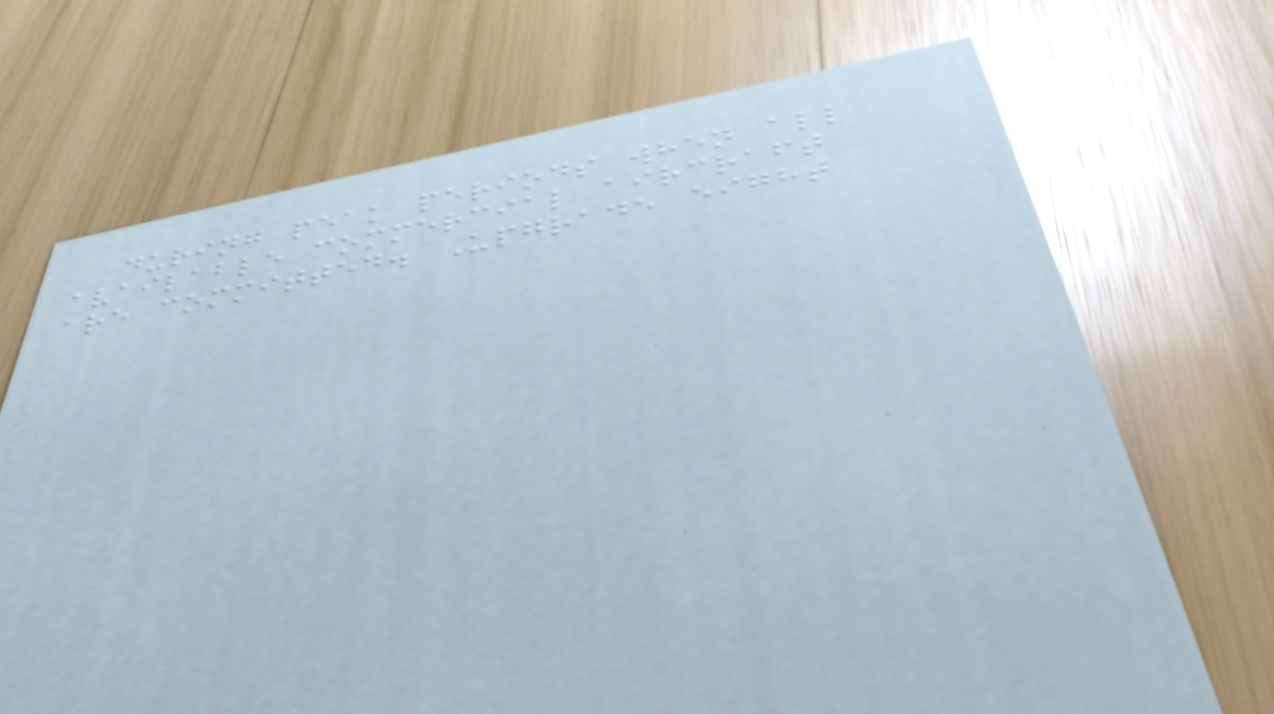during peak periods when all
available commercial aircraft
are committed. Upgrade eight
